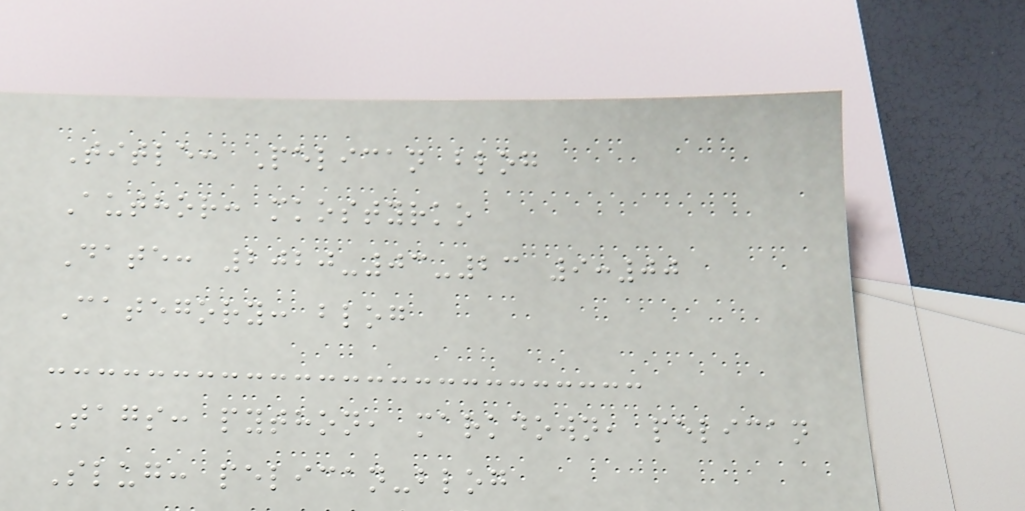Title: Pelican blog
Author: mkostyrko
Date: 2020-03-23 9:00
Category: blog
Tags: python, markdown, pelican
Slug: pelican-blog
